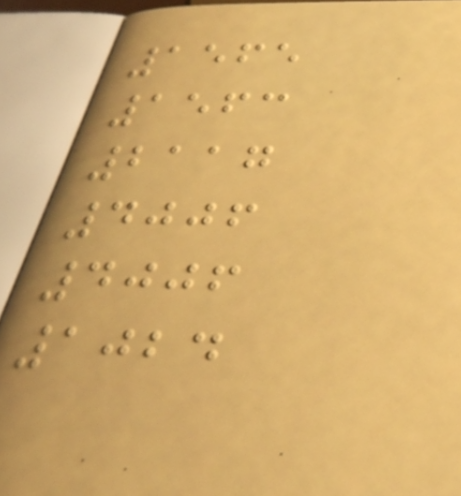1565
1563
2117
4006
4006
1024
